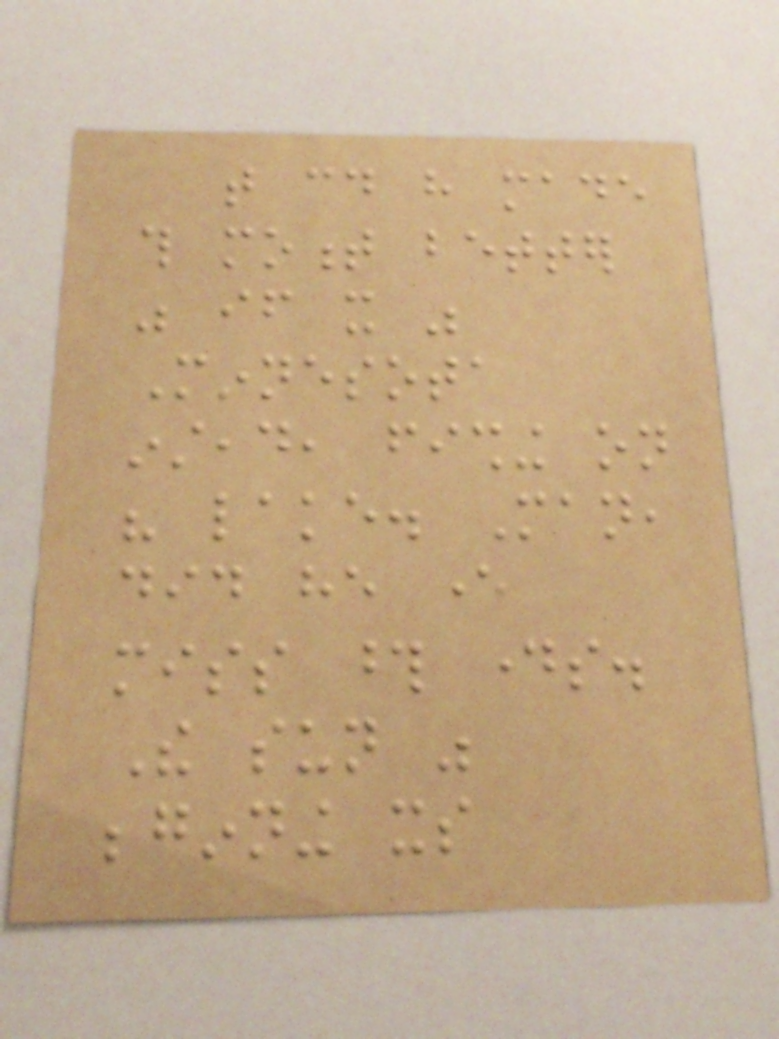that could have made
this moment better
was if it was
Minnesota
instead, fishing on
his lake. Man,
did he ever
miss those days.
The sun was
beginning its
